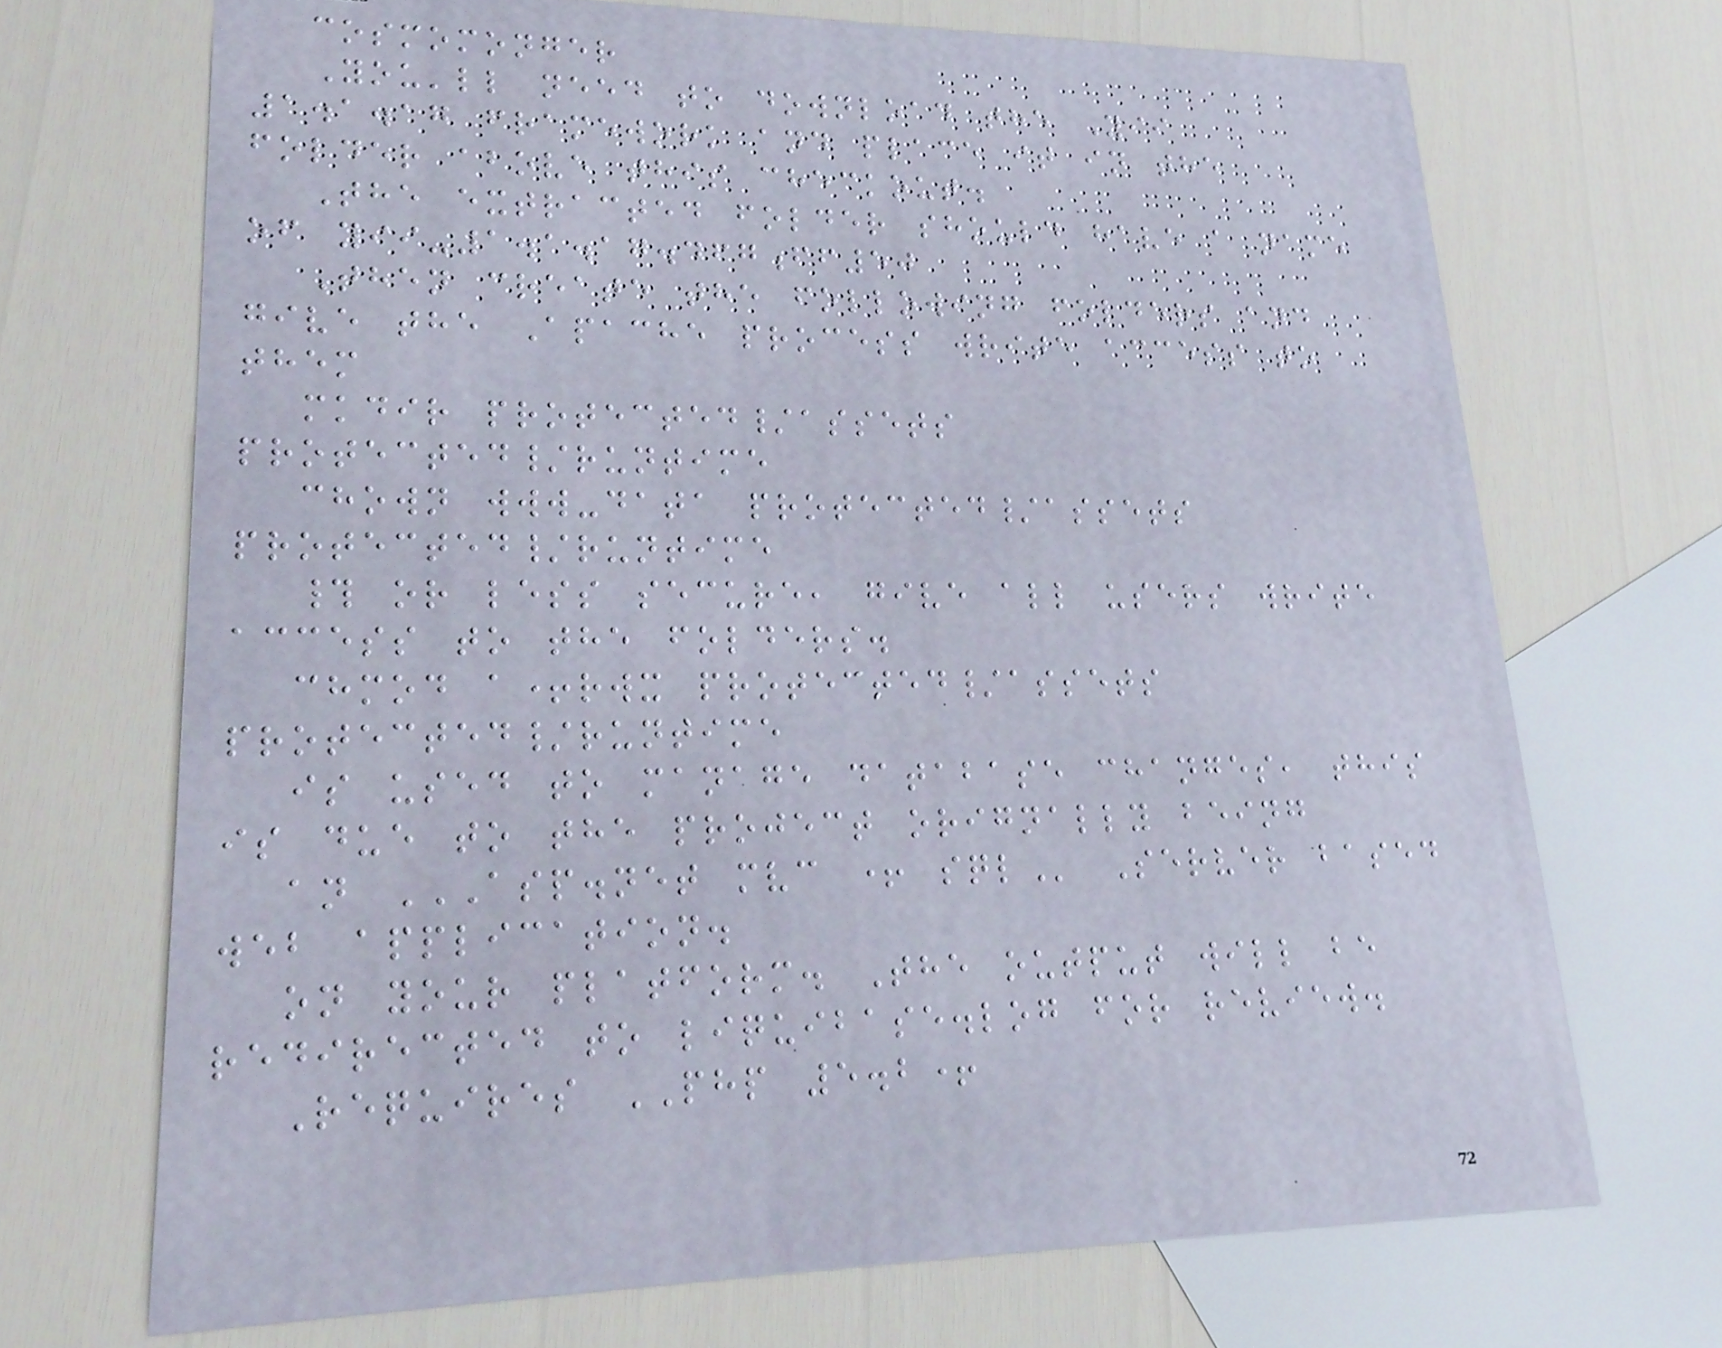cosmomonger
You'll need to download the Yii
1.1.17 framework and place it in the
folder above this checkout.
The extracted folder should have a name
of yii-1.1.17.467ff50
Then create the following folders and
give the Apache process write access to
them
mkdir protected/assets
protected/runtime
chown www-data protected/assets
protected/runtime
# or less secure, give all users write
access to the folders.
chmod a+rwx protected/assets
protected/runtime
is used to manage database changes, this
is due to the project orignally being
an ASP.NET MVC + SQL Server based
web application.
on your platform. The output will be
redirected to liquibase.log for review.
Requires PHP 5.2+
